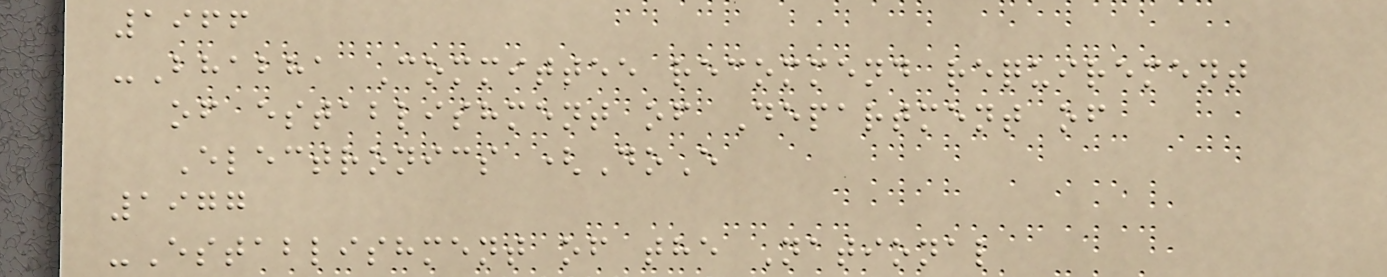1966
-Bhabha Committee recommend requirement
of establishment of Department of
Electronics (DoE
1977
-Establishment of the National
